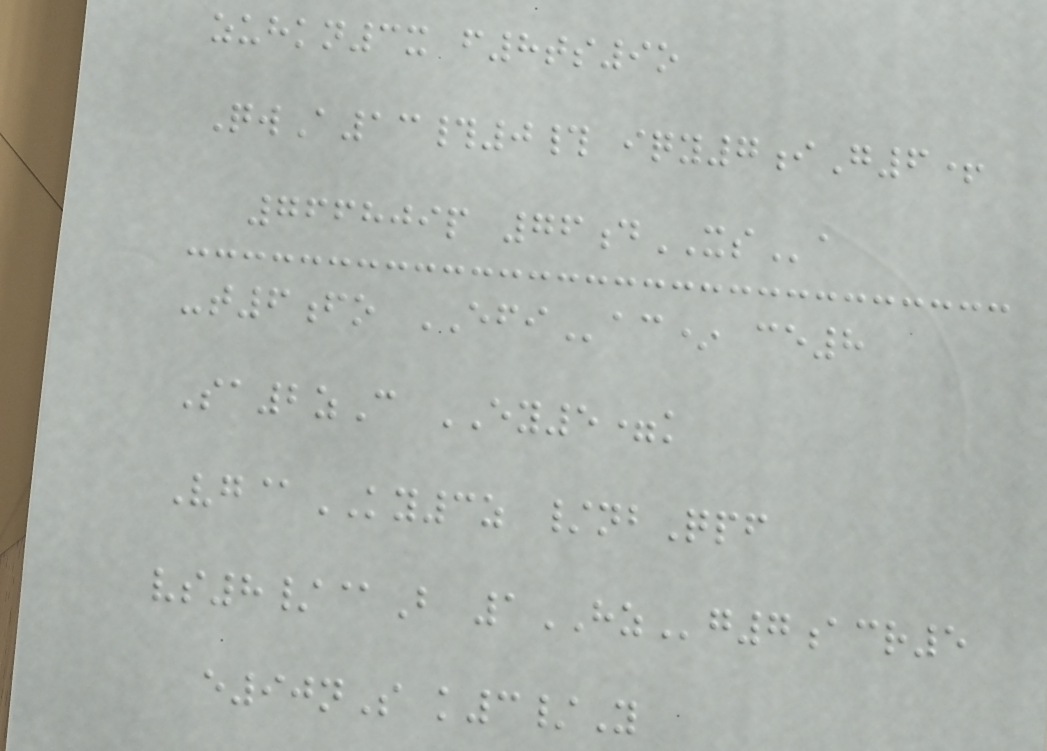zuhkn3x f8ts9o
QwA13#0# iqy7iG6+
766809p 76dXSa
-t6fo EFIac* ce8
Sa2zC EY5=k
Vg@KY3z /nbQpf
vs8/@B 1HZg7acr5
e90nS k3/Y
